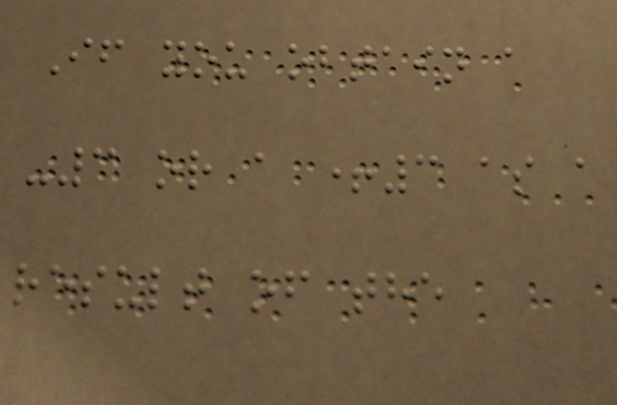If you obtain a
-3 or a +3 as a
result of the
